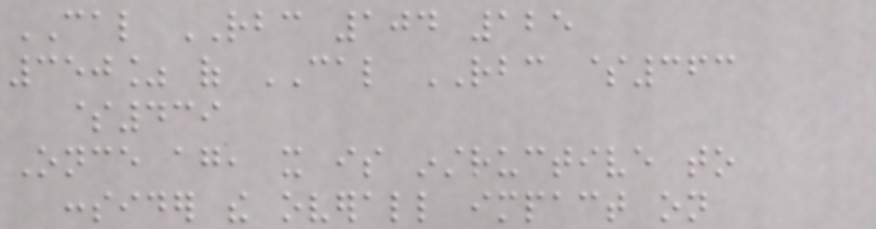CAL RBC 104 125
350% of CAL RBC $363
$439
Once again, it is instructive to
consider the overall impact on
